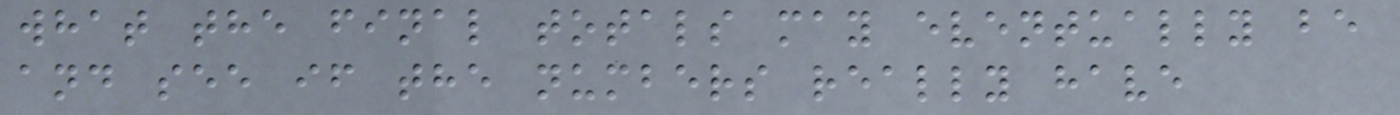what the final totals may eventually be
and see if the numbers really have
